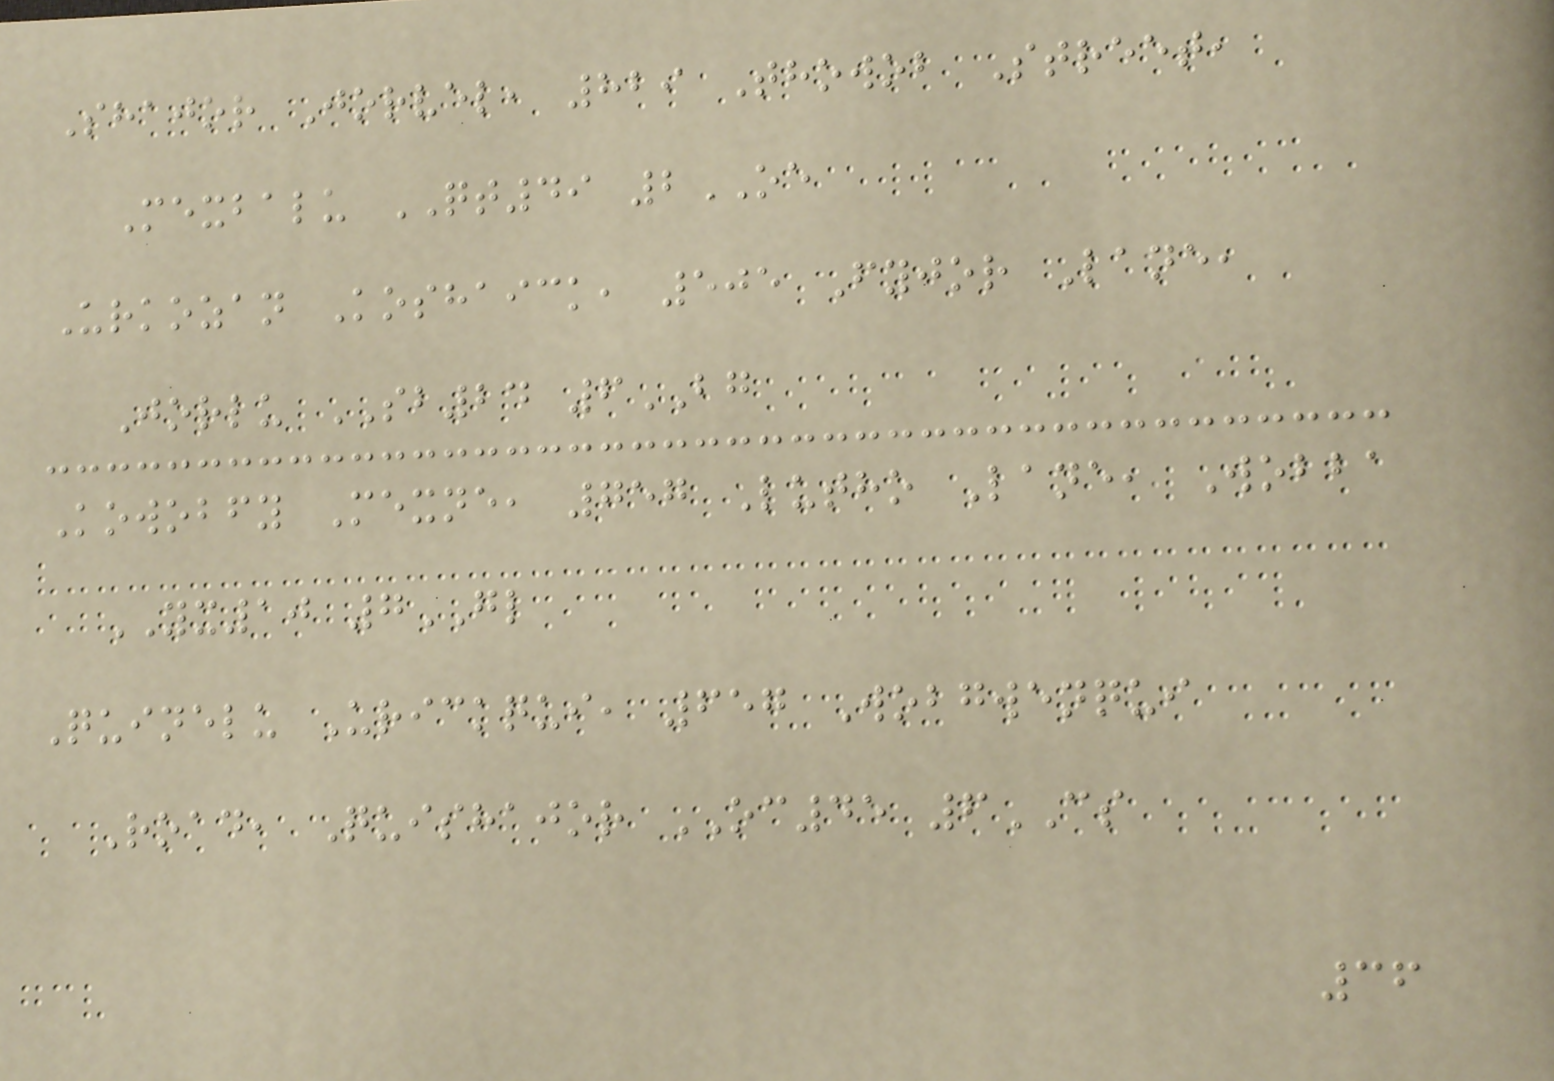Shajor Jorvel, 829 Thowob Street,
Mexbalu QT49 2OE
Urkozan Koshaick, 505 Fyjor Lane,
Jorlu SB24 6BG
Kowobfy Mexne, 757 Lutho Lane, Wobba
YX10 7GL
Quinelu Urickqui, 657 Wobgwenqui
Road, Quishajor OC45 6CS
36
